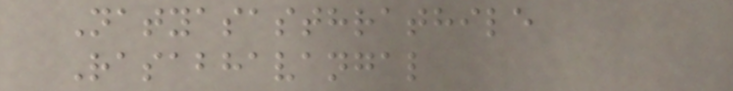Natyasasthrathile
Rasabhavangal
